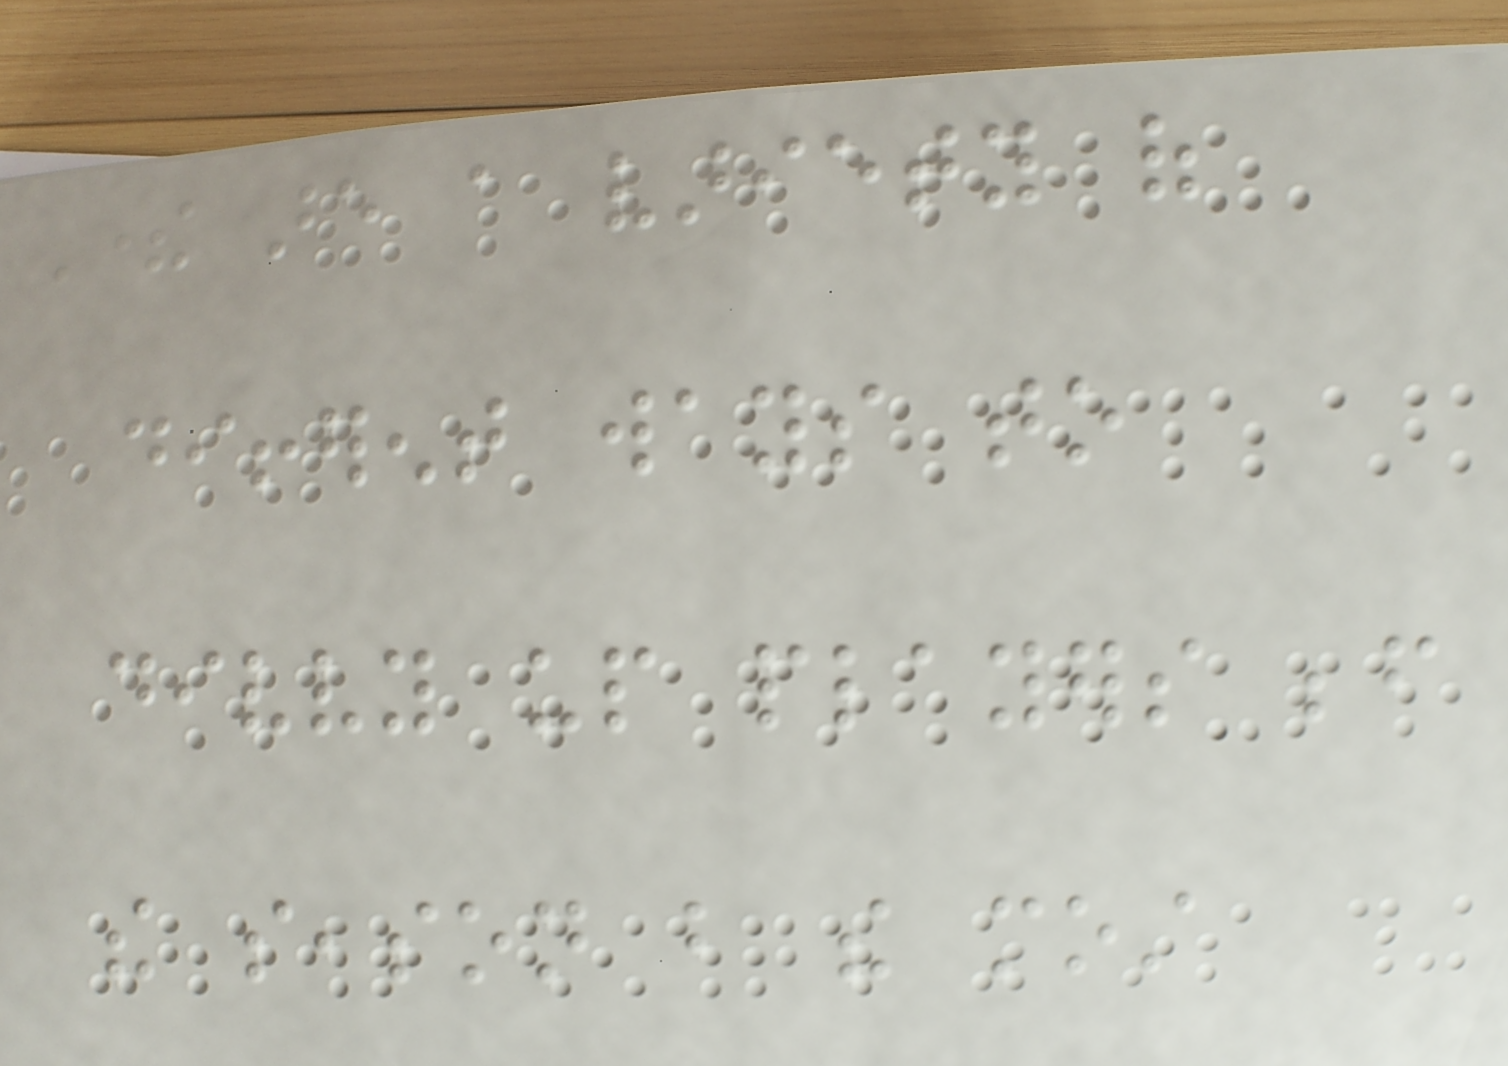There are a variety of
different ways to
divvy up players before
the season but the most
